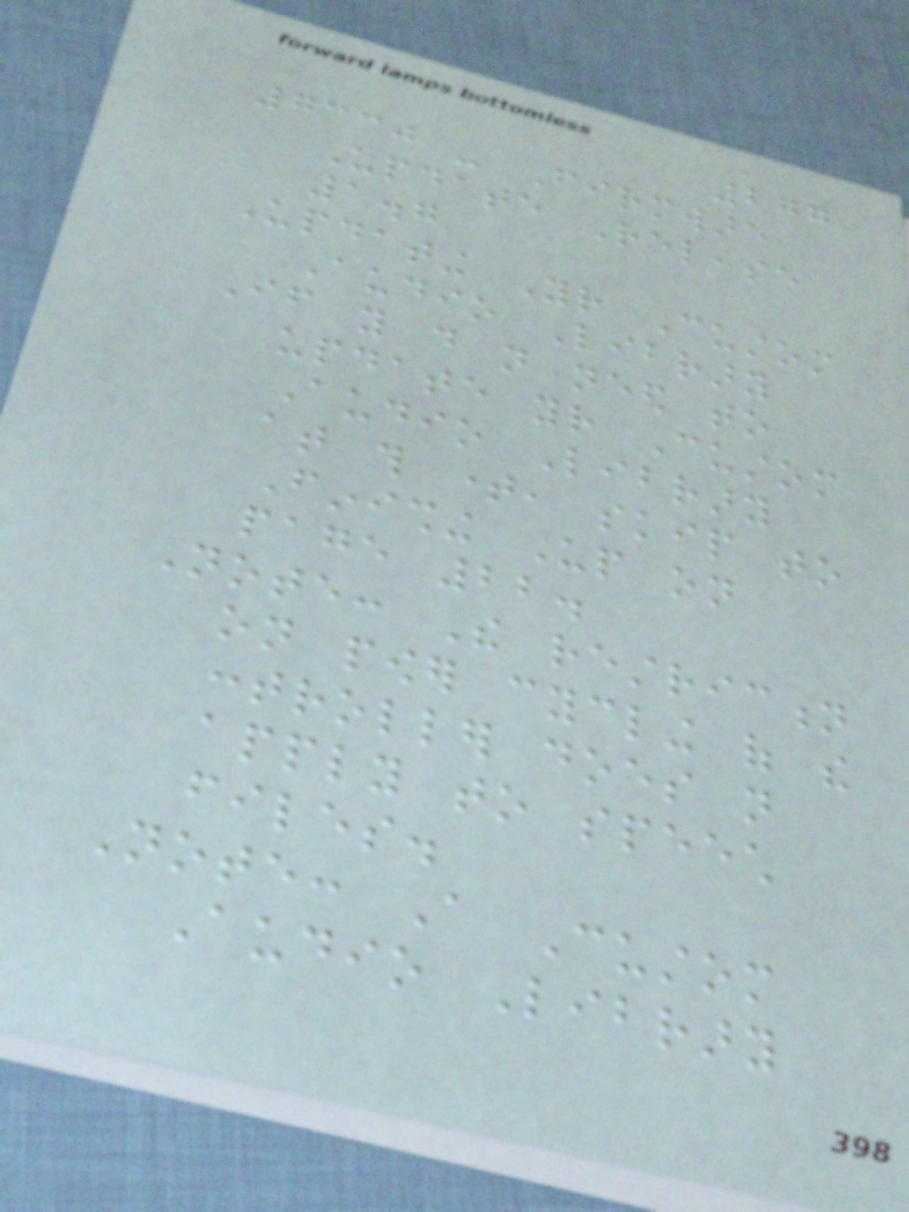277
7330 - Firmware
Update Release
1.7
Updating Your Custom
Audio Library
If you do not need to
update your Custom
Audio Library
at this time, skip to
Finishing Up on
page 22.
Note: The restriction
on power cycling of the
controller does not
apply to speech
files.
Note: A Custom
Audio Library
